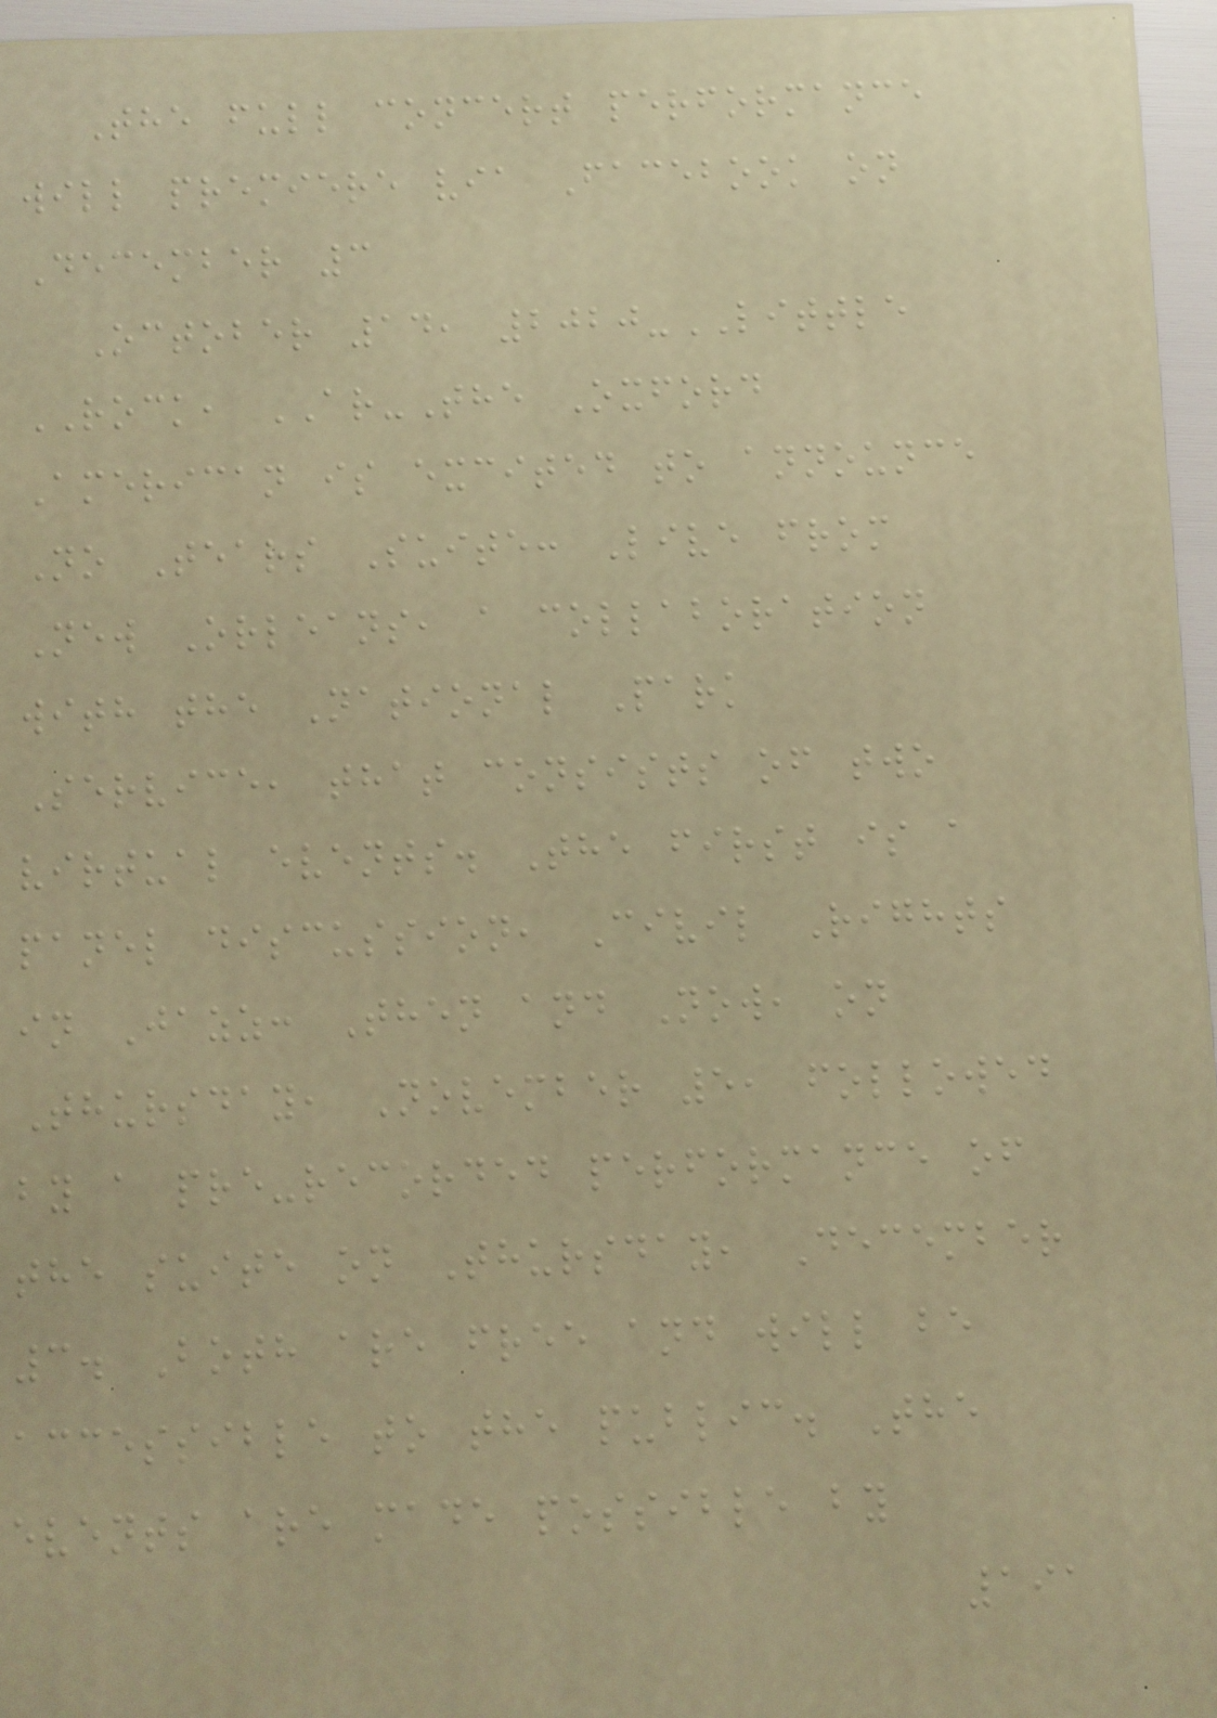The full concert performance
will premiere via Facebook on
December 3
October 14, 2020-LITTLE
ROCK, AR-The Oxford
American is excited to announce
No Tears Suite: Live from
New Orleans, a collaboration
with the National Park
Service, that consists of two
virtual events. The first is a
panel discussion, Civil Rights
in Jazz: Then and Now, on
Thursday, November 5, followed
by a pre-recorded performance of
the suite on Thursday, December
3. Both are free and will be
accessible to the public. The
events are made possible by
191
